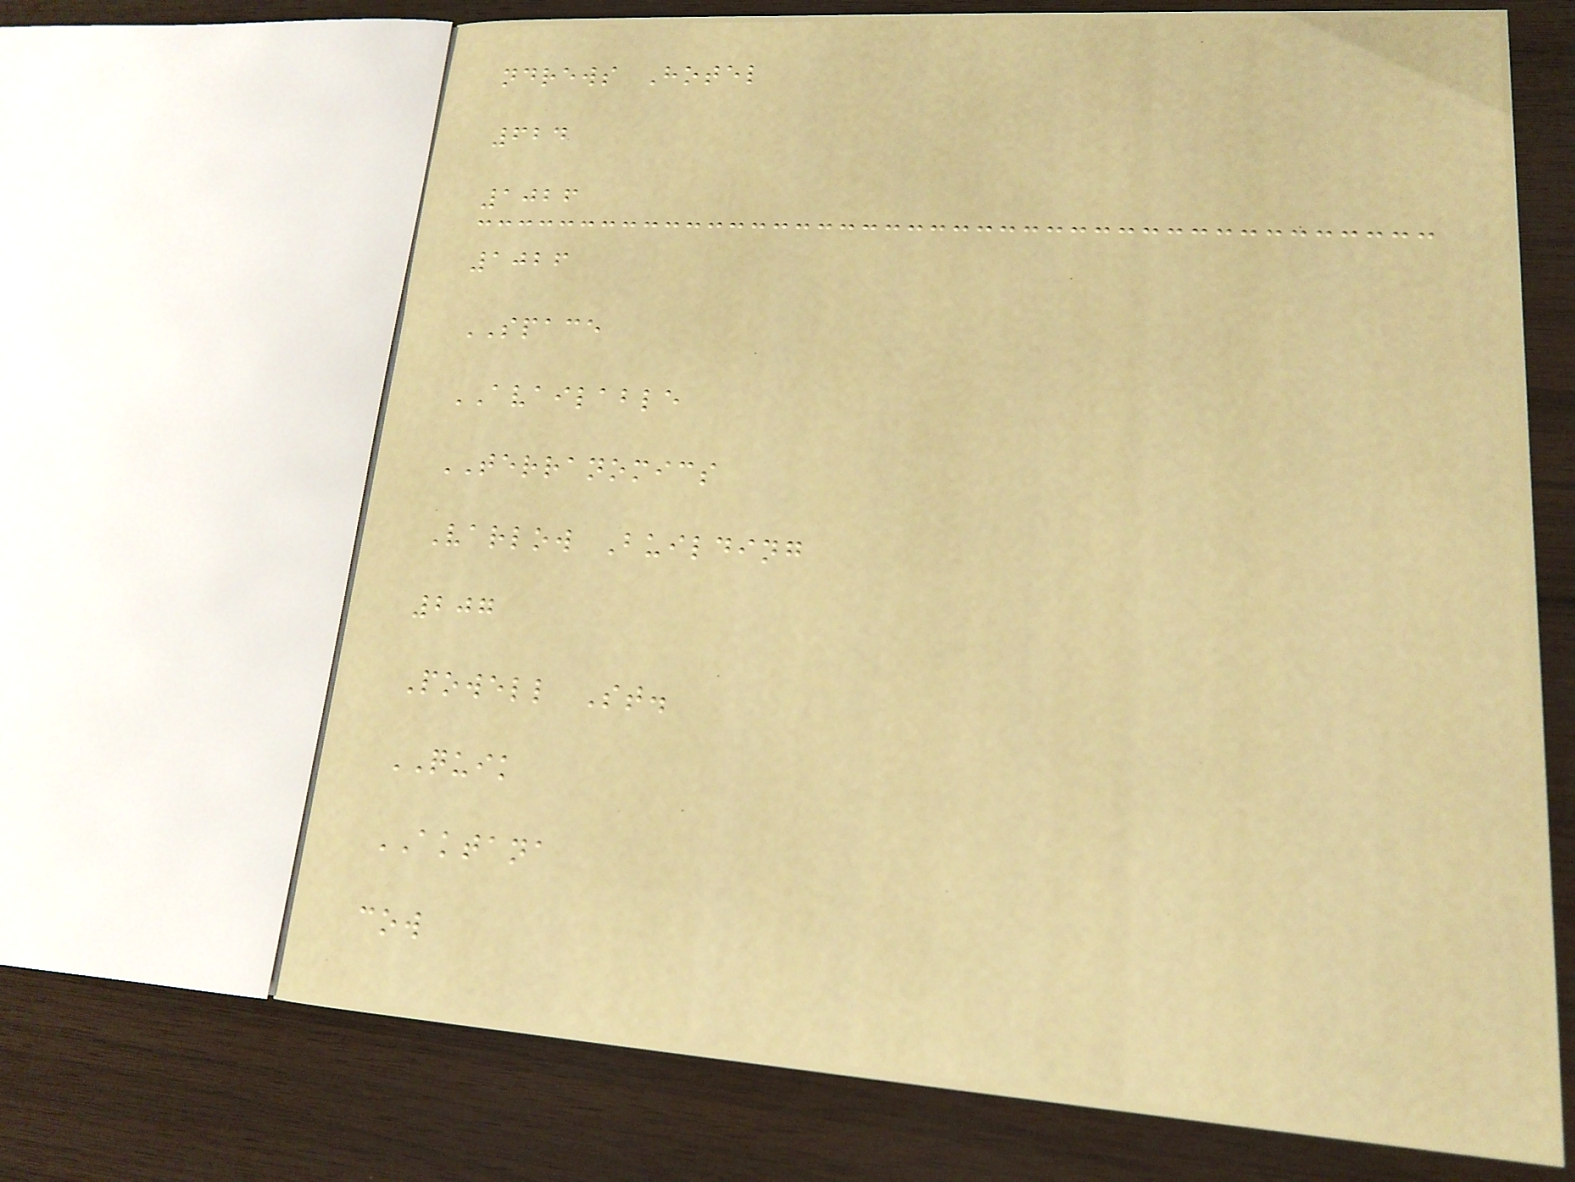ndrews Hotel
624
1026
1026
SPACE
AVAILABLE
TERRANOMICS
Varlow Building
207
Powell St.
QUIK
AKTANA
cow
